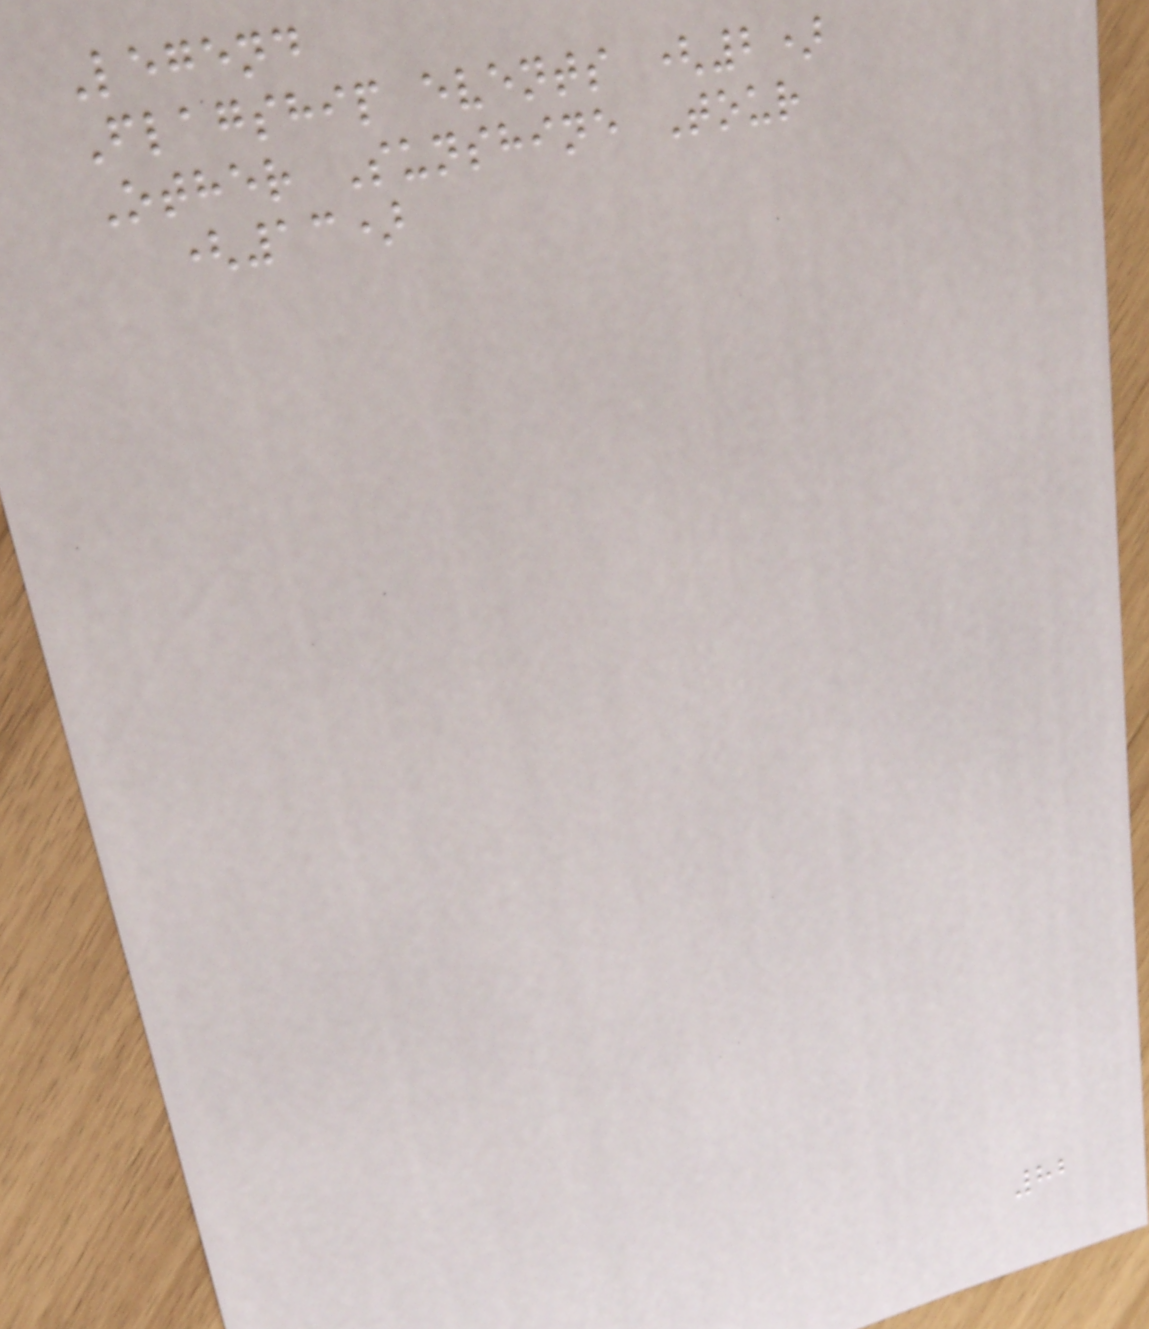Legend
Flagship events (2)
Other Sunshine Tour
(13)
82
